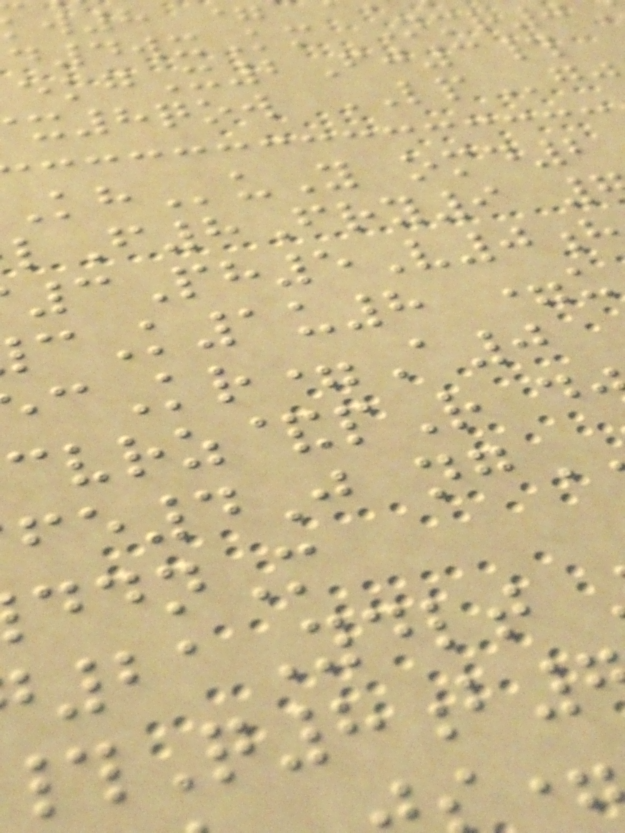d4wxKm Nmr0
ekgX2Fj3#
x8qow LPg
uY omd2
lF8Fry9
K1u8 =u
cKr=A0
vrz&pR d
fe4J ng
21Ydlt
